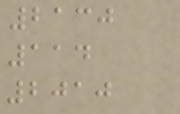2130
114
2010
